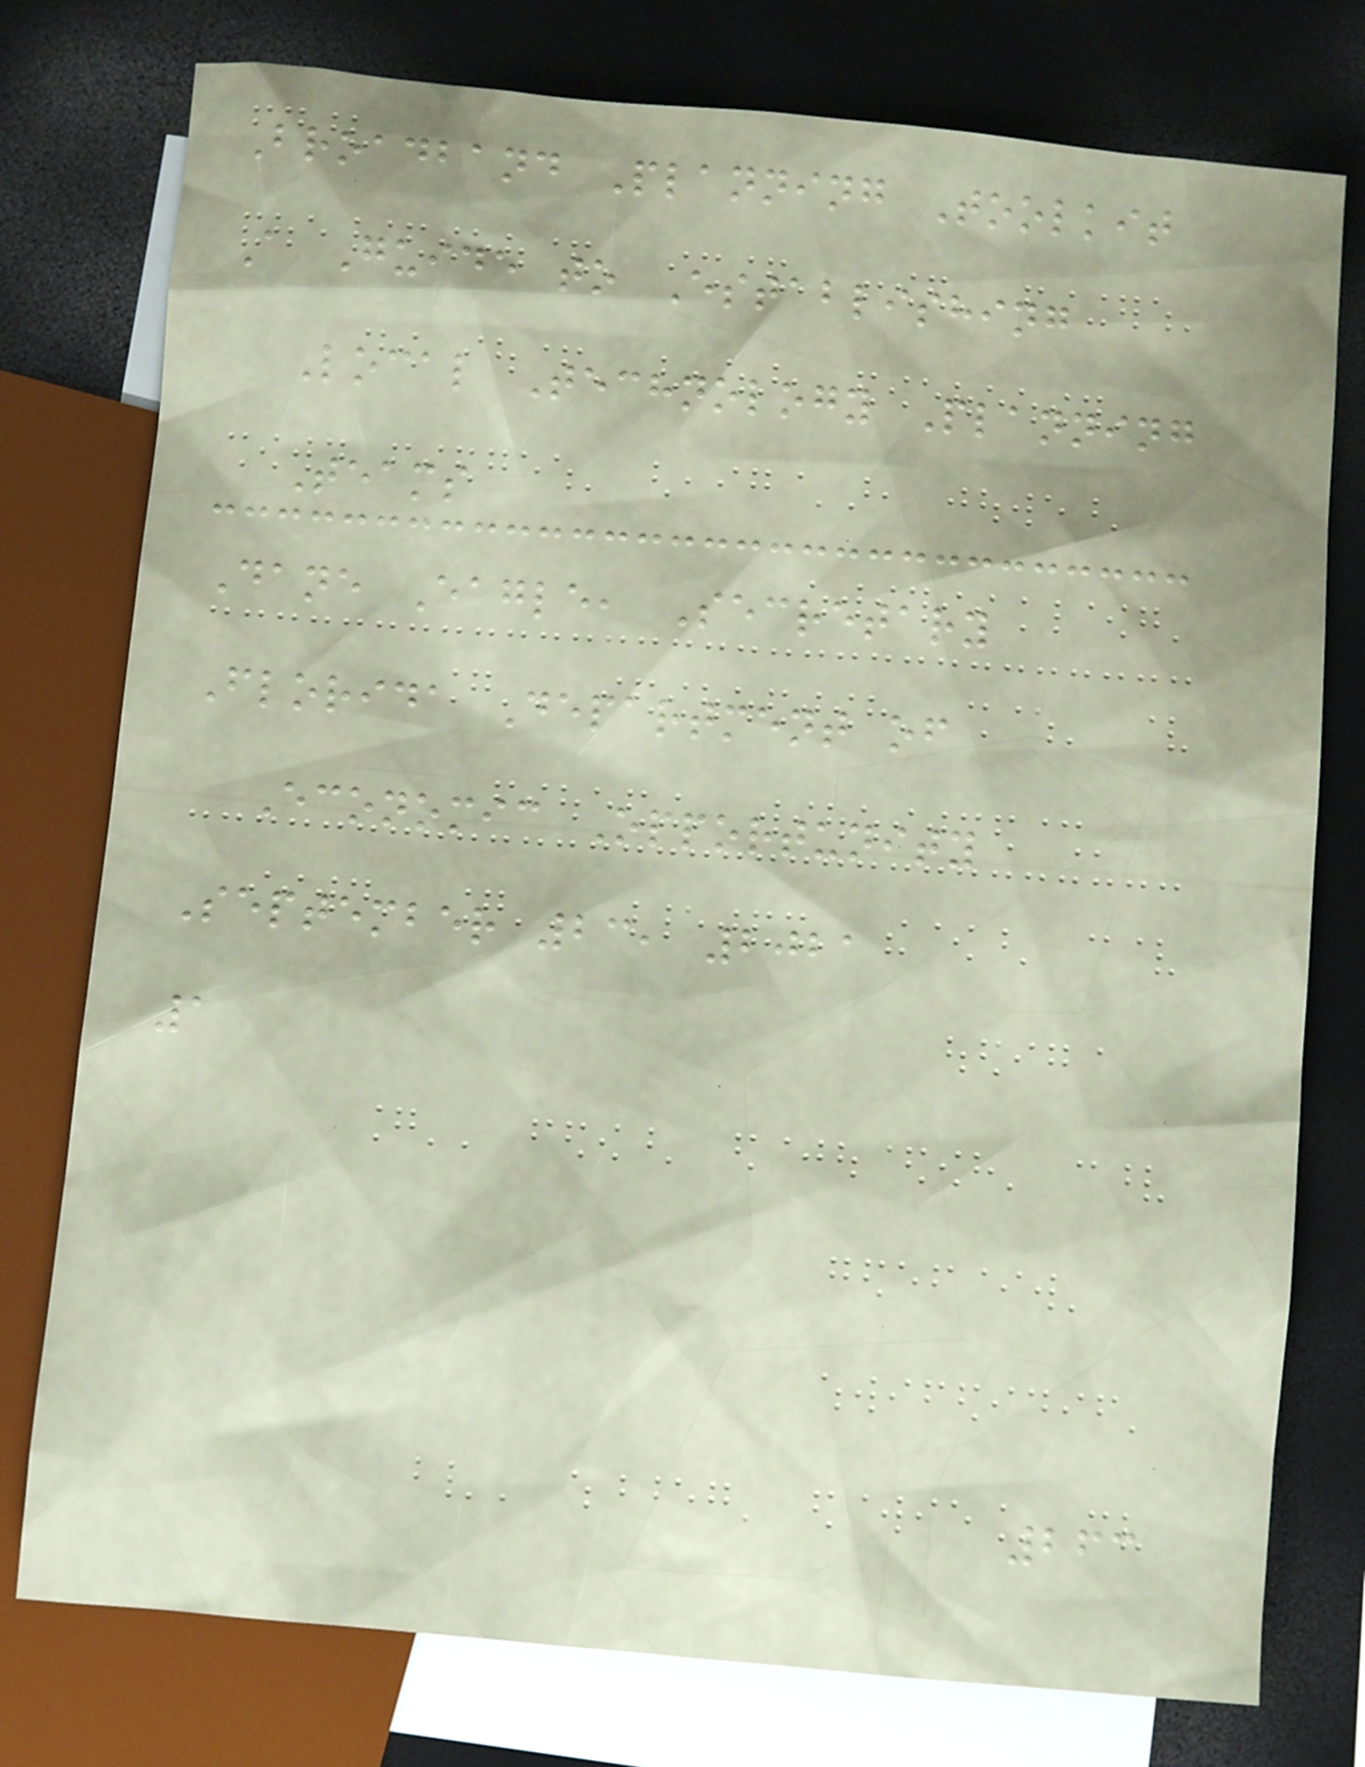Broadband Planning Toolkit
A Guide to Establishing
Local Technology Planning
Teams
Dane Eagle, Secretary
Florida Department of
Economic Opportunity
September 23, 2021
1
263
